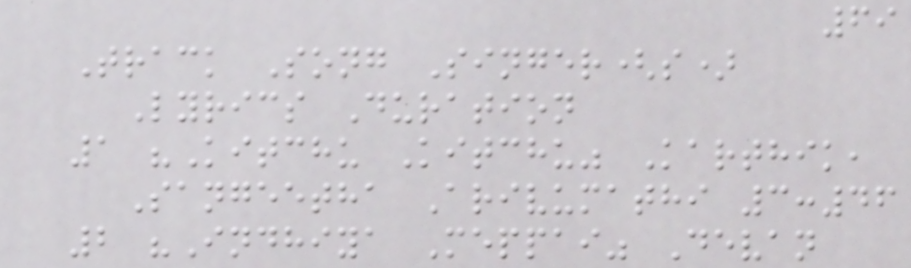69
Track Song Singer(s)
Lyrics Duration
1 "Kitchu Kitchu" Karthik,
Sangeetha Arivumathi 3:46
2 "Indhiya Meppai" Devan
